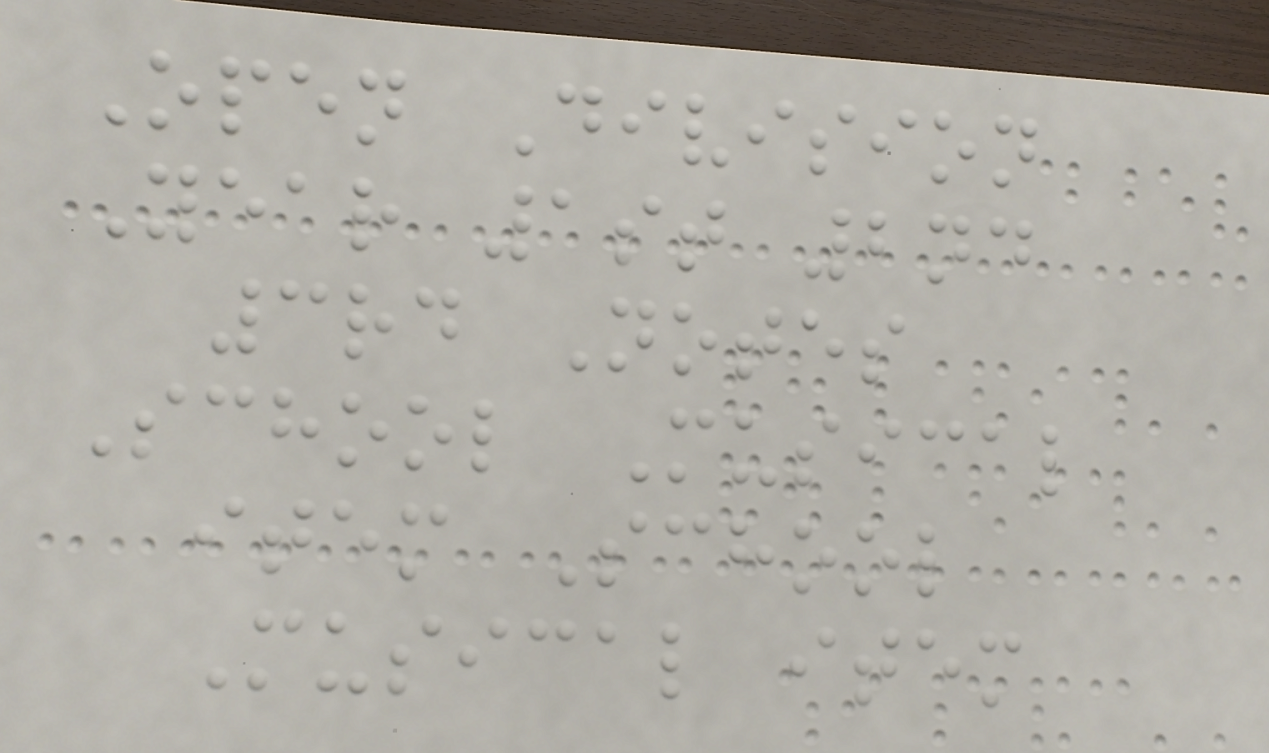Open Division
Year 1st 2nd
3rd Notes
School Musical
item School
Musical item
